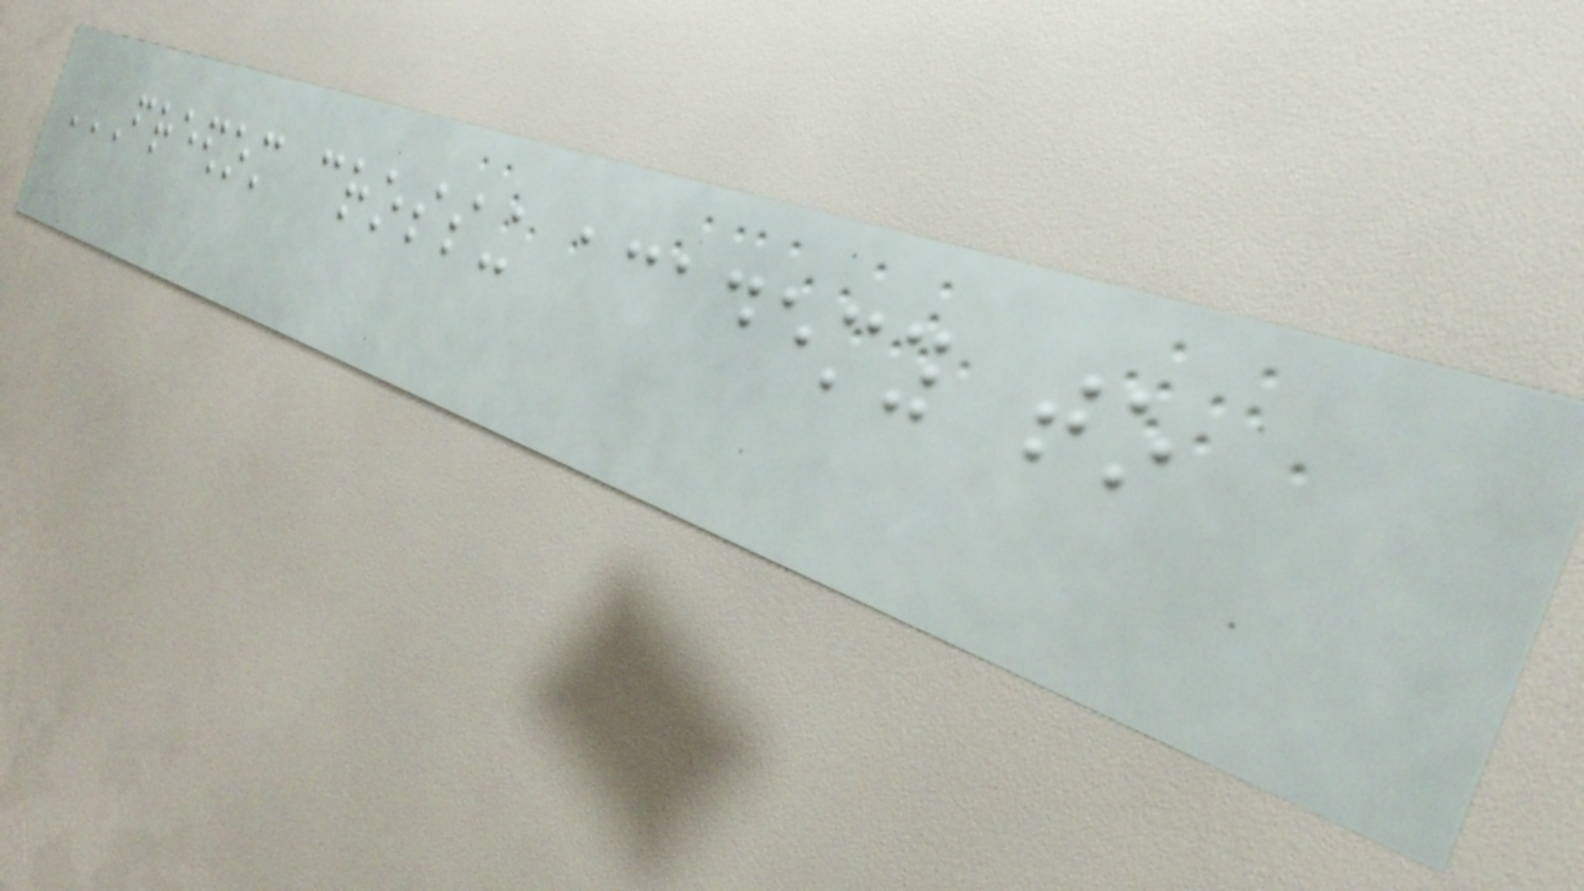FREEDOM CROSSING ACADEMY TO
